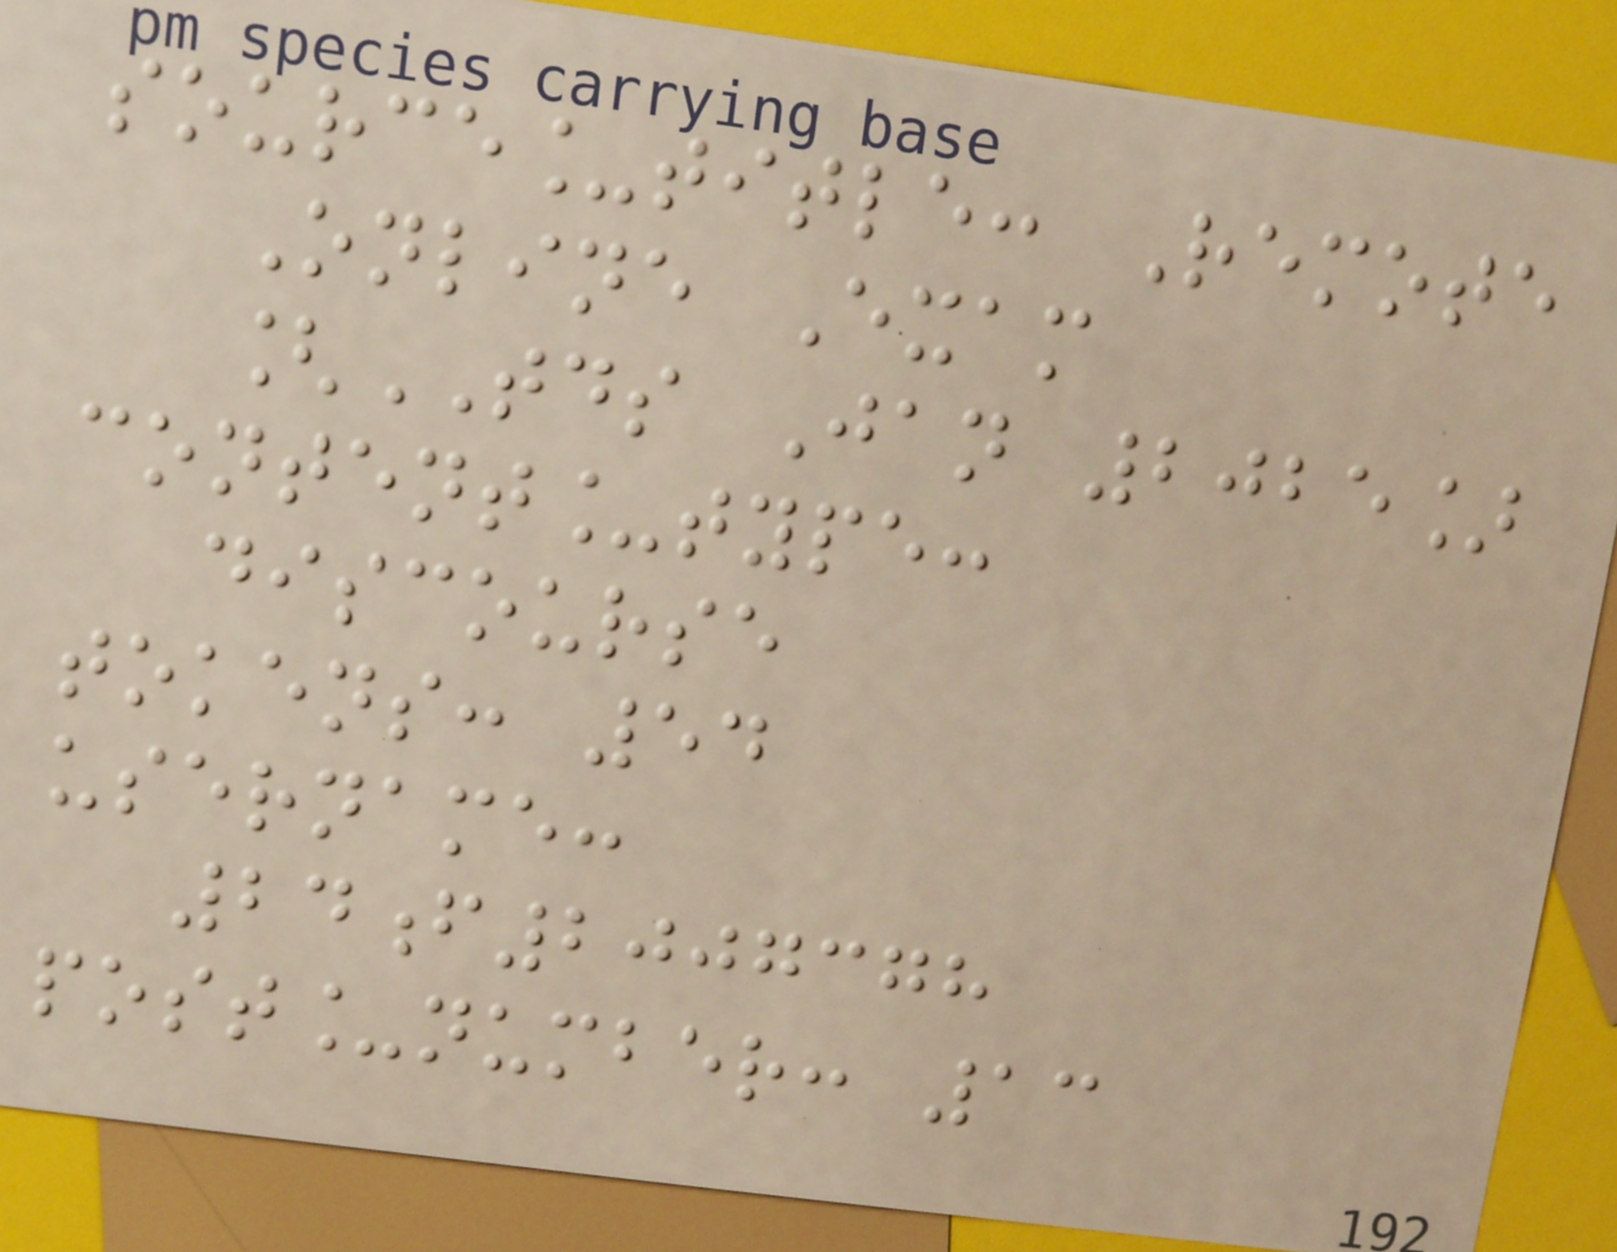source_title: Remote
Online Exam
[TDS Jan 2025]
content_type:
discourse
tokens: 54
username:
24f2007378
post_number: 13
